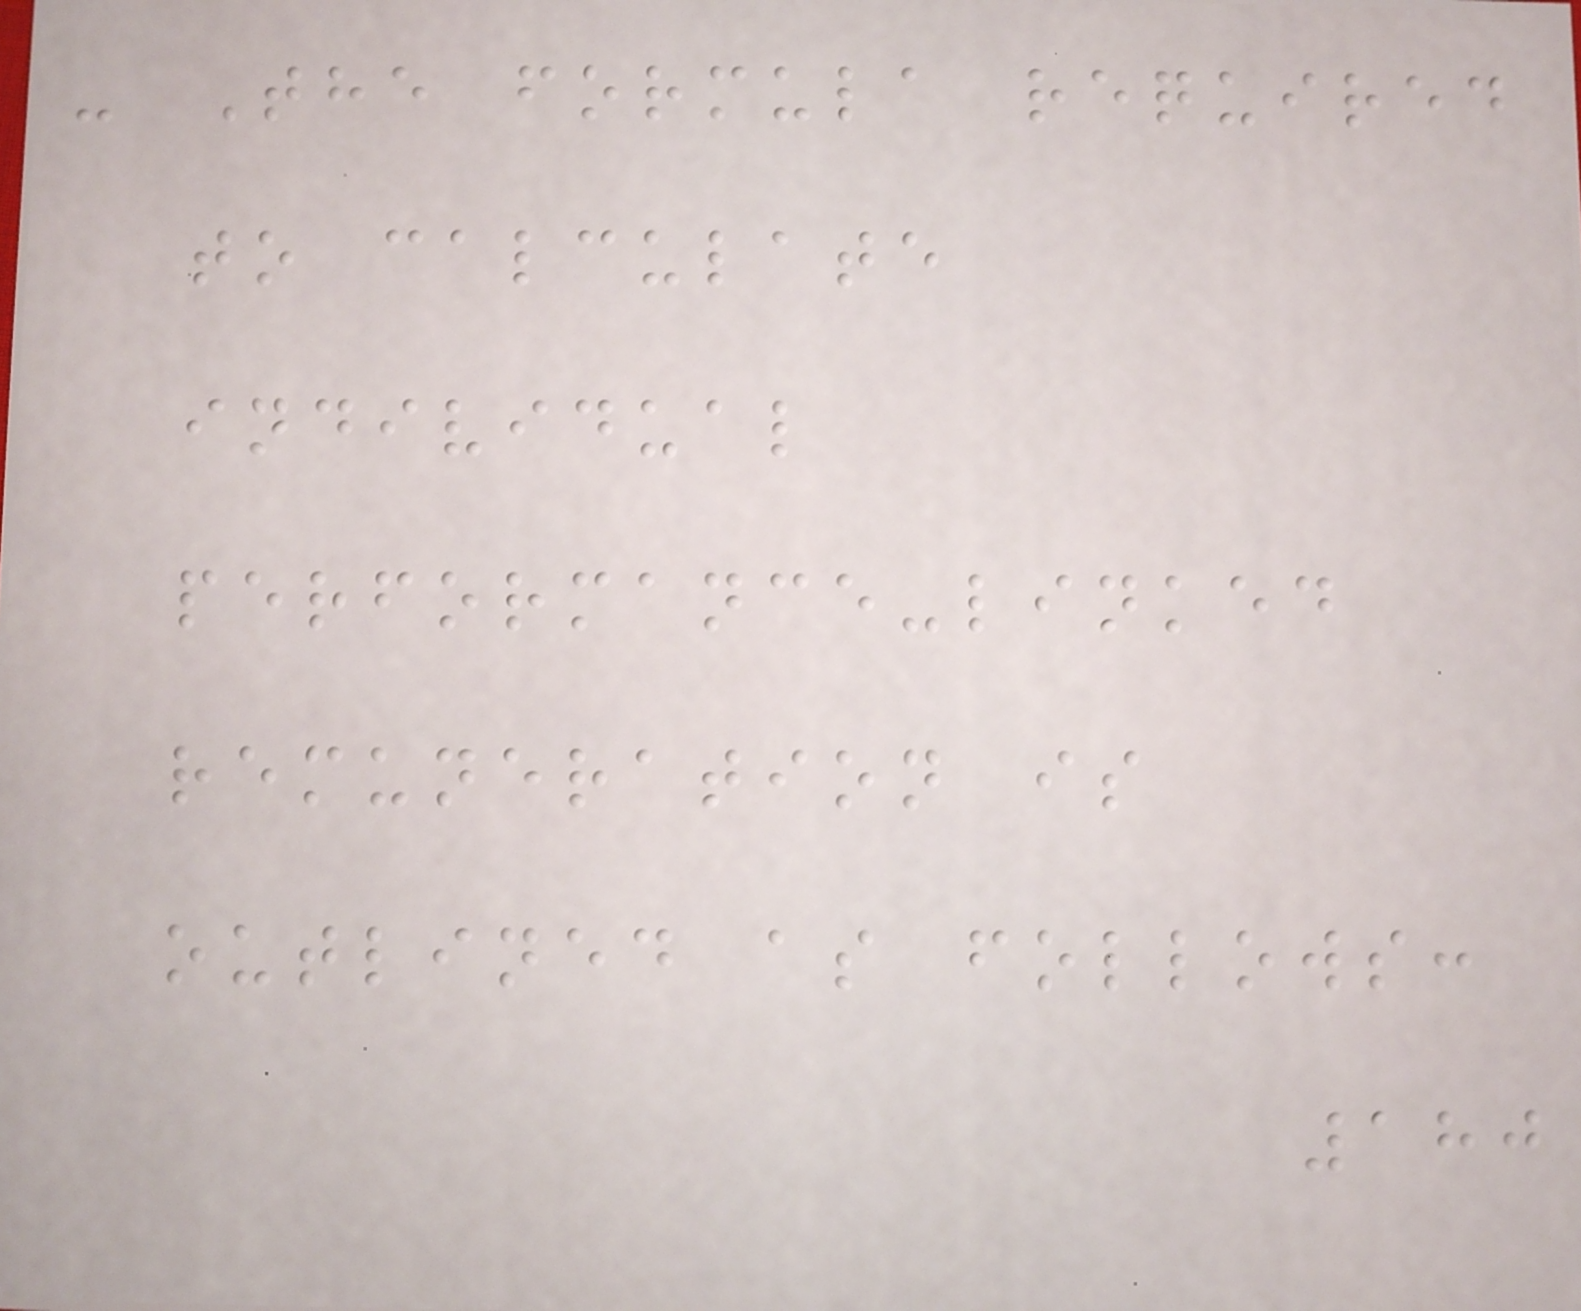- The formula required
to calculate
individual
performance-linked
remuneration is
outlined as follows:
180
